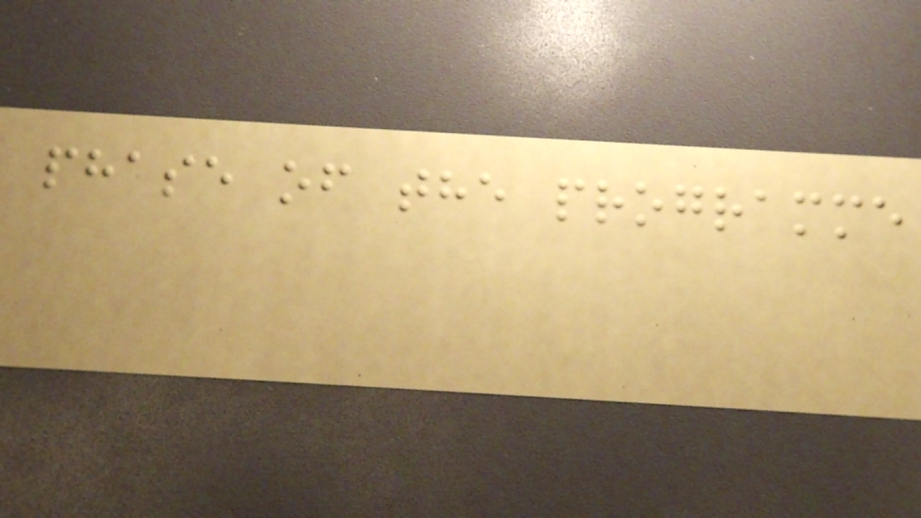phase of the programme
